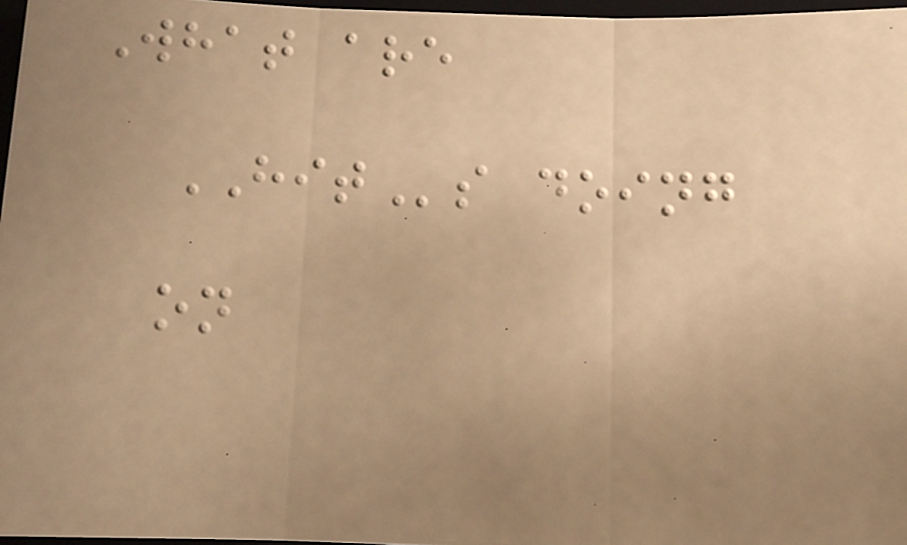What are
HITs doing
on
